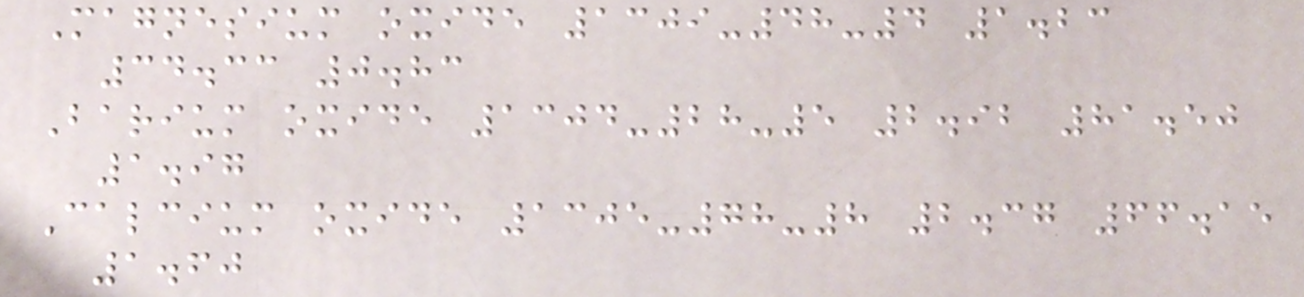Magnesium oxide 1309-48-4 1.23
34.33 0.83
Barium oxide 1304-28-5 2.92 81.50
1.97
Calcium oxide 1305-78-8 2.37 66.15
1.60
